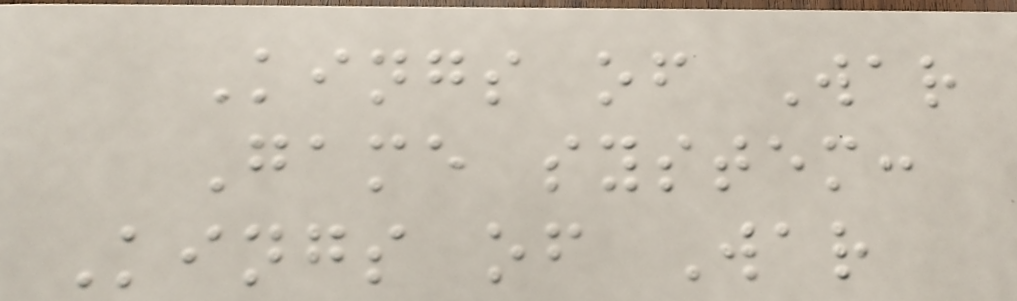Kings of War
Game system:
Kings of War
